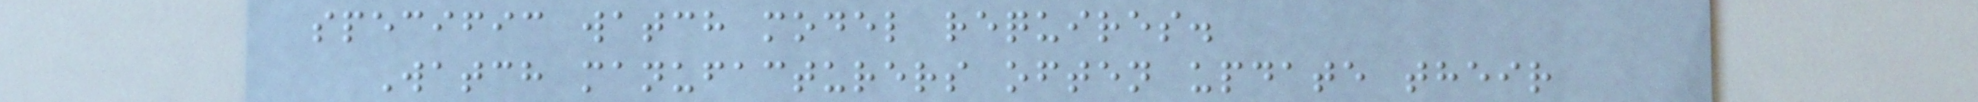specific watch model requires.
Watch manufacturers often update their
